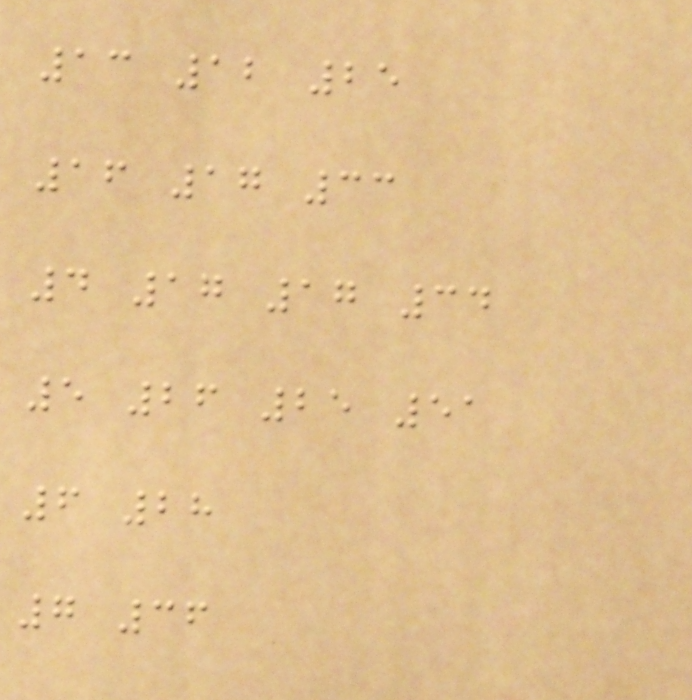13 12 25
16 17 33
4 17 17 34
5 26 25 51
6 28
7 36
